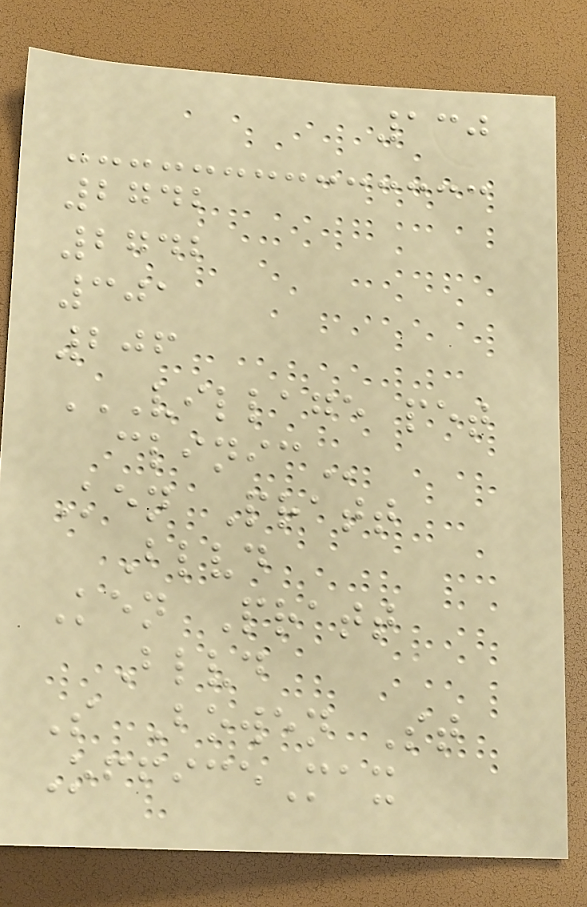130
2742
2742
301
206
VILLAGE PET
CLINIC
Ken Pratt
Blvd
Ken Pratt
Blvd
S Bowen St
OfficeMax
